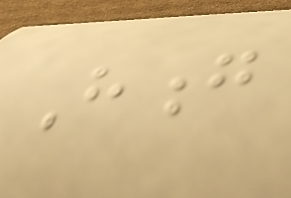Hong
